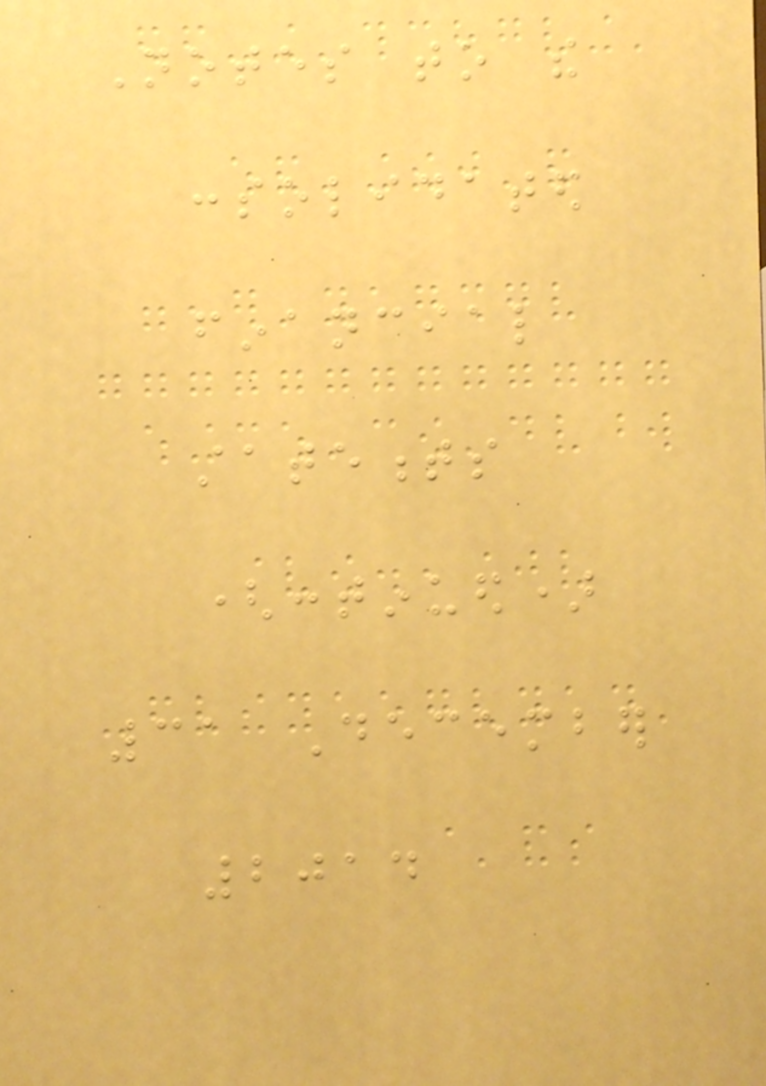Notes to the
consolidated
financial
statements
(continued)
31 December
2014
